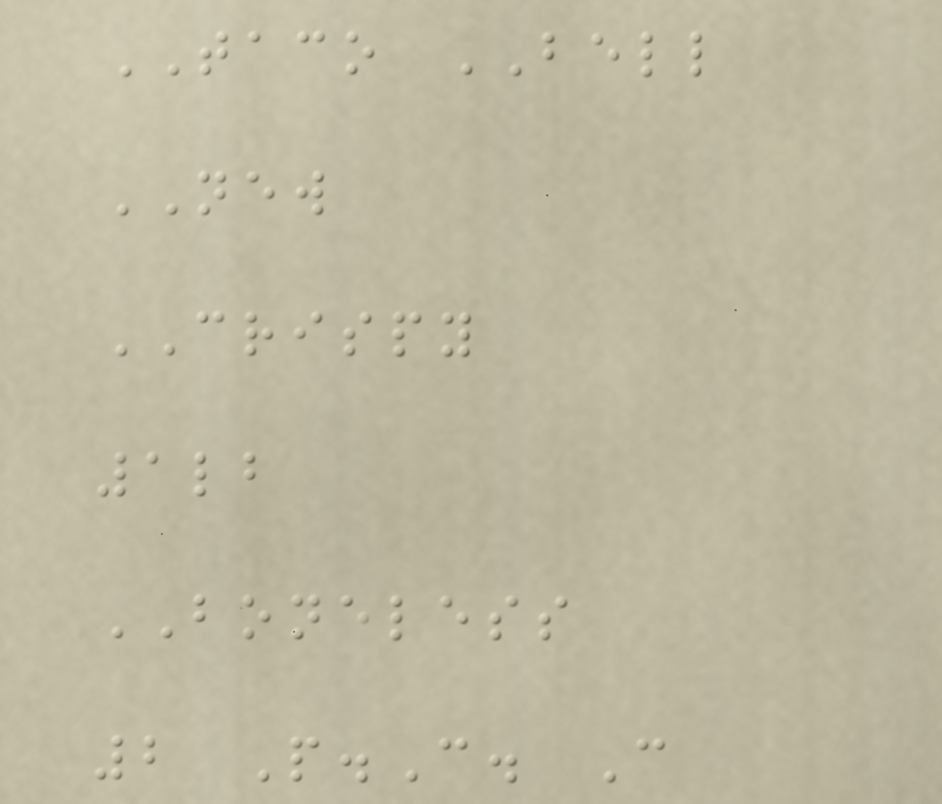TACO BELL
NEW
CRISPY
1lb
BONELESS
2 P.C. C
